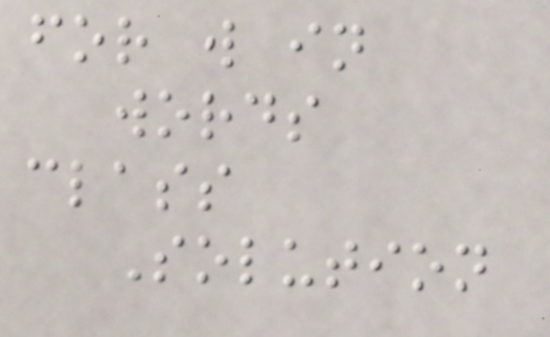for w in
words
class
Solution
